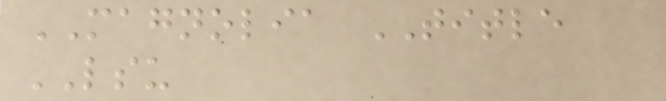MAGNOLIA TITLE
LSU
